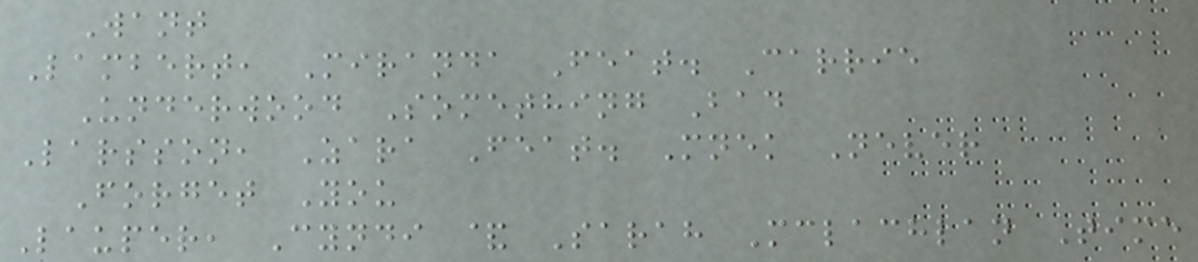Want
Lambert, Miranda Feat. Carrie
Underwood Something Bad
Larsson, Zara Feat. Mnek Never
Forget You
Lauper, Cyndi & Sarah Mclachlan Time
